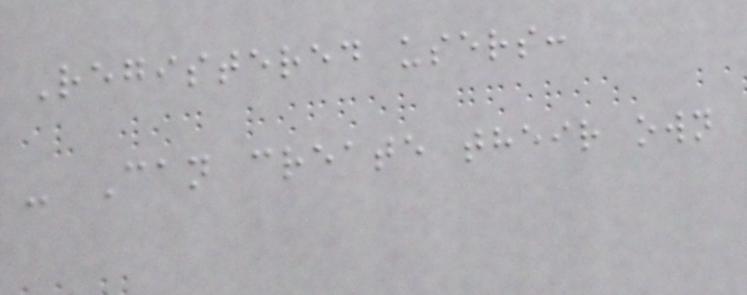Registered users:
- Can create their own
